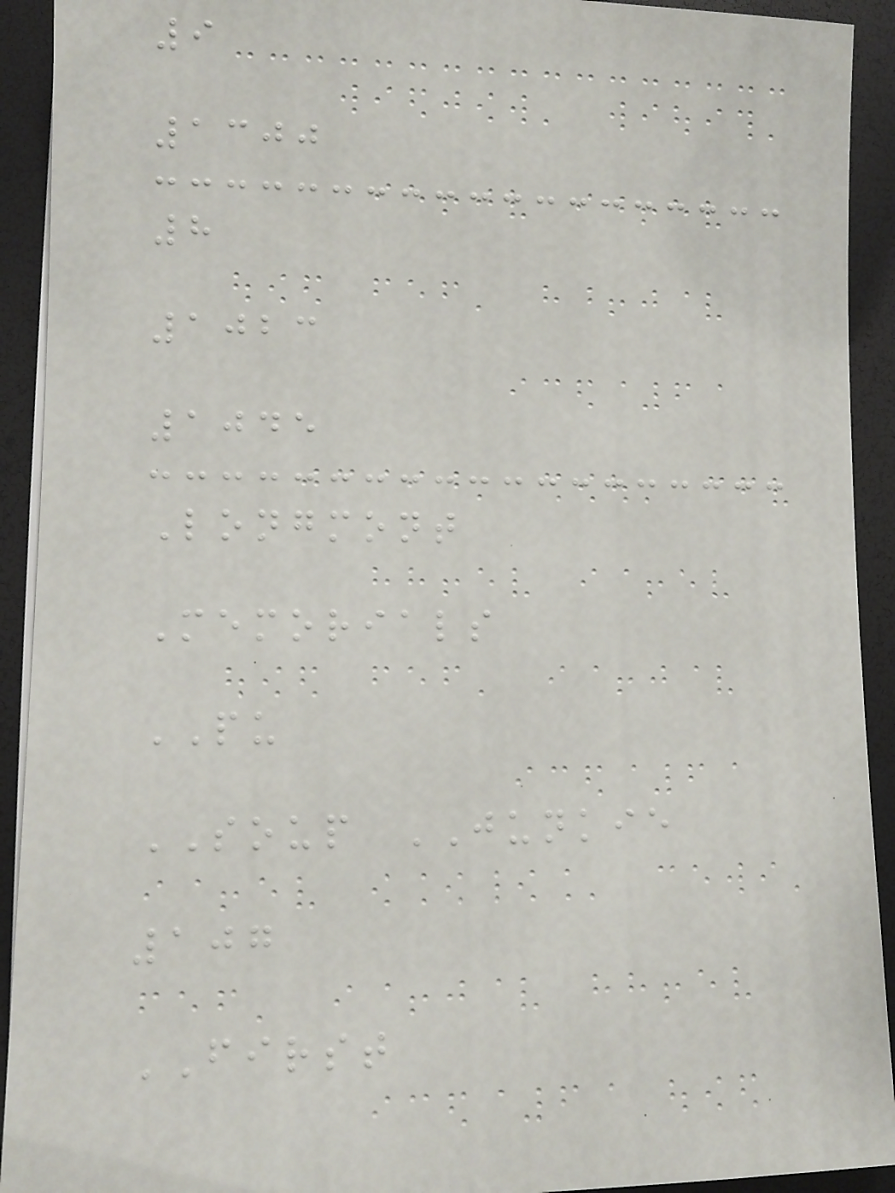9
1300
8
1023
1045
Longmont
Memorials
PU
SOUP JUNKIE
107
FIRST
